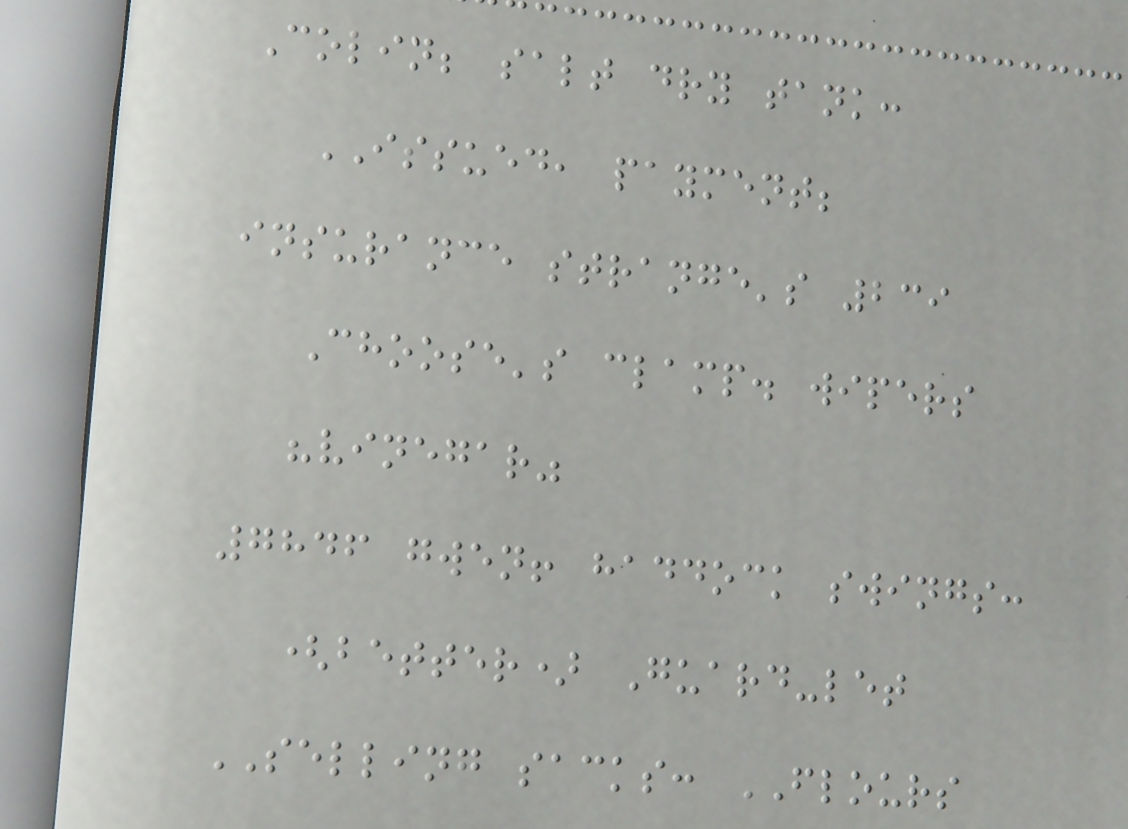Colin; salt dry tank:
ISSUED, payment;
insurance strange's 239
Choose's clamp. wipers
"vinegar"
7846 gwen! haddock swings:
(better) Guard-let
SELLING sacks: FLOURS
